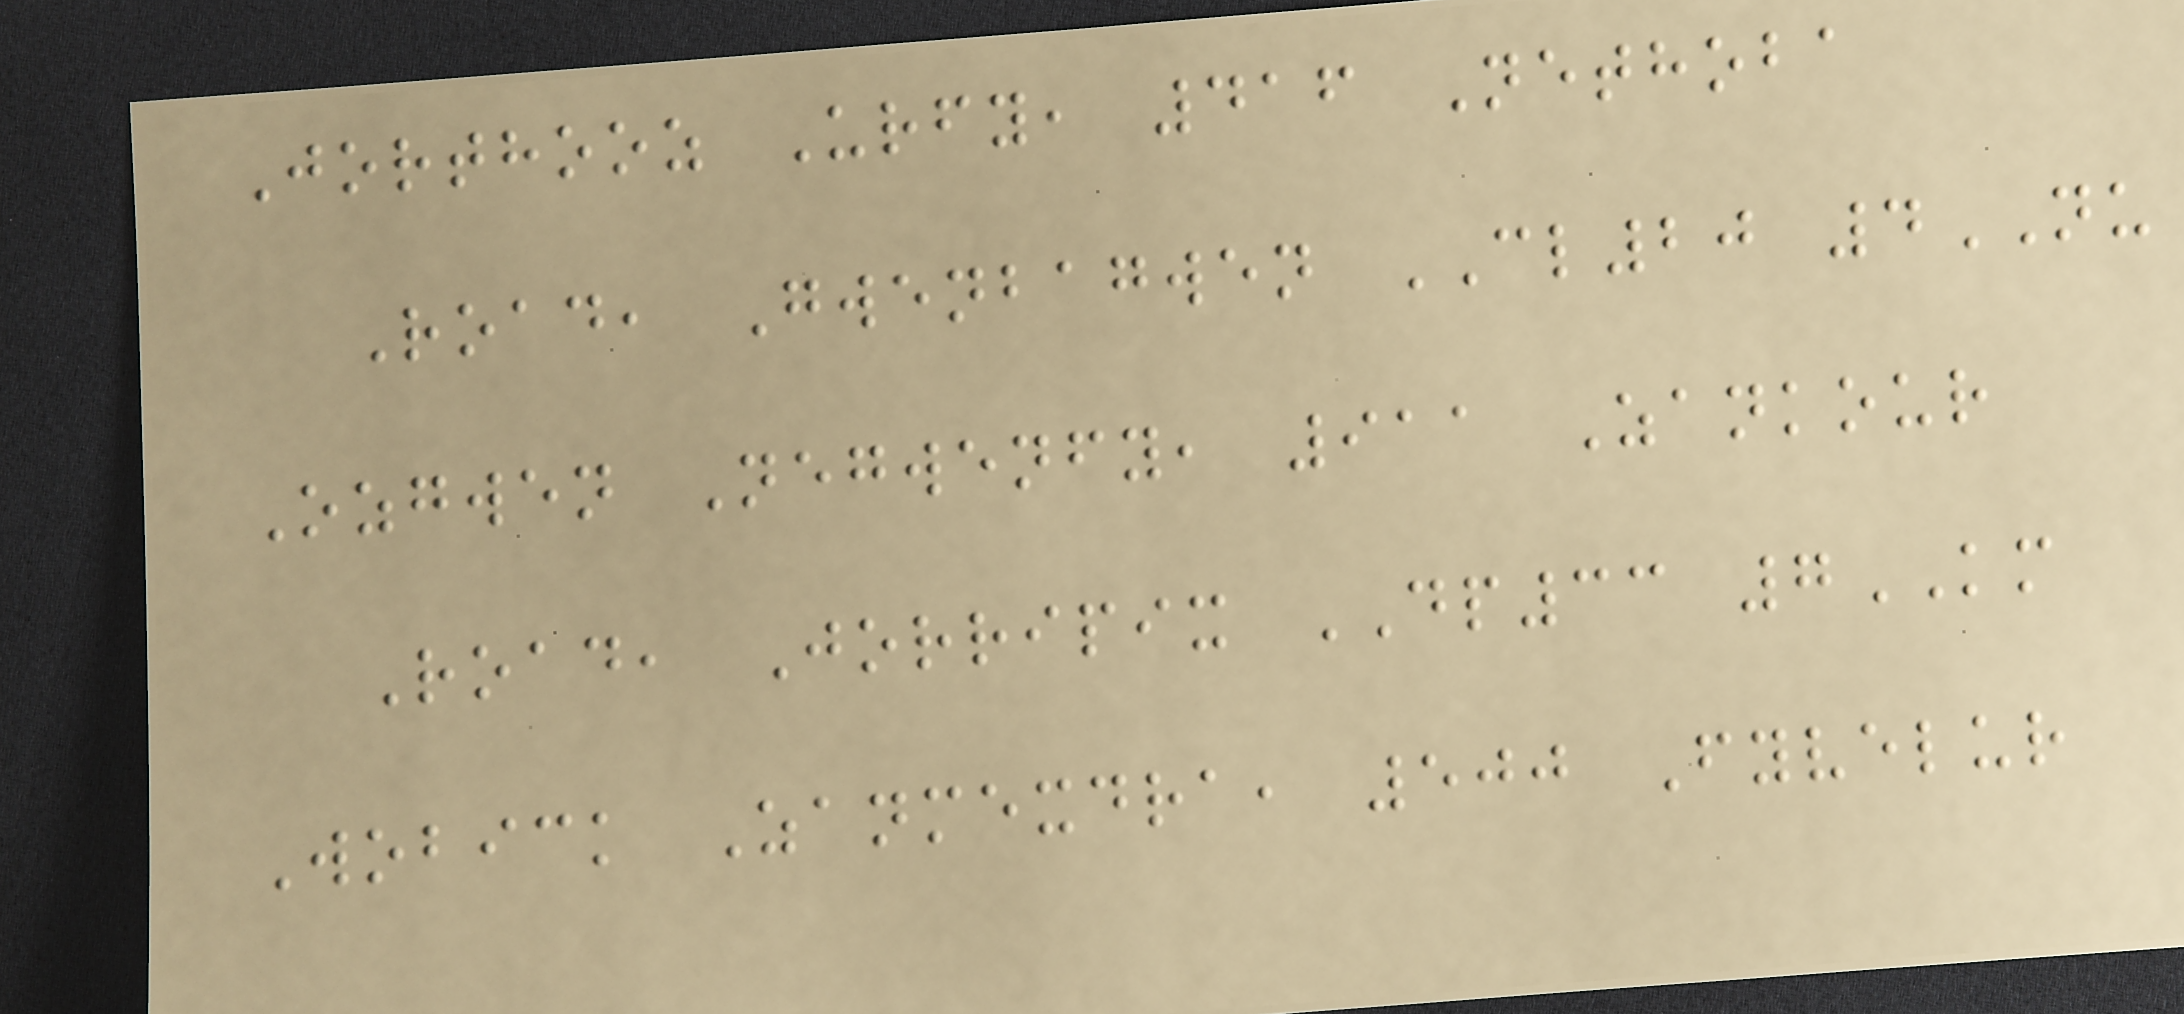Jorthooz Urfy, 416 Nethoba
Road, Gwenbagwen CL20 4NU
Ozgwen Negwenfy, 911 Zankour
Road, Jorripix DP33 7KM
Wobick Zanmexdra, 500 Fyvelur
